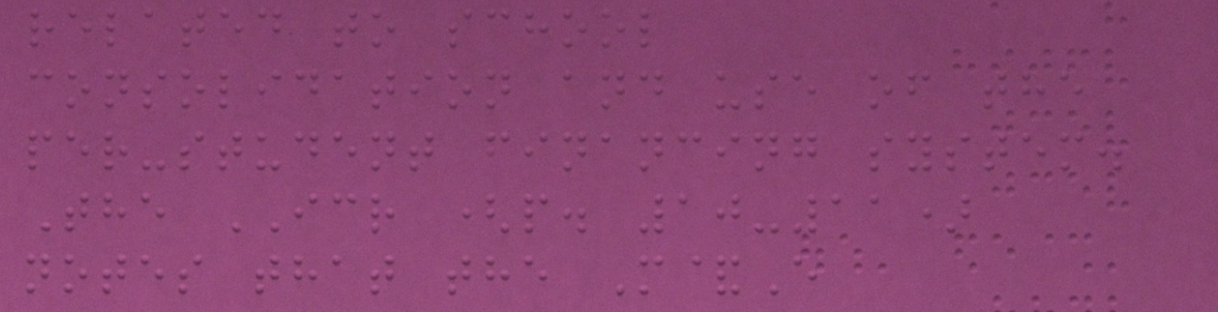related to school
consolidation and use of the
per-student financing system.
The ICR (p. 10-11)
notes that the M&E
